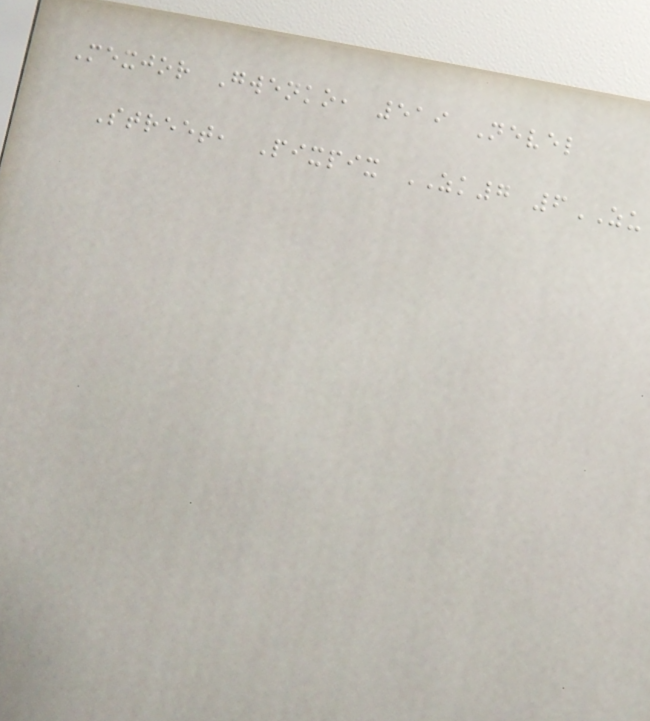Mexjor Gwenko, 519 Nevel
Street, Pixpix ZK7 6ZU
